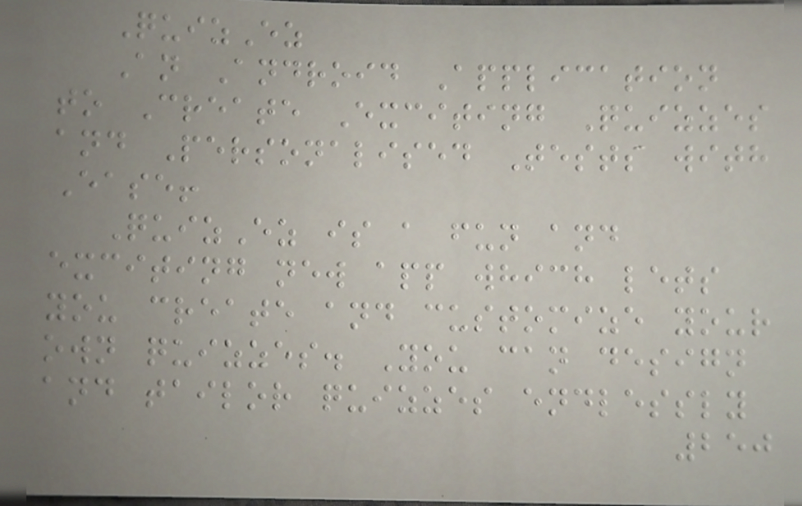QuizEz
An Android Application
to Create Exciting Quizzes
and Personalised Tests with
Ease!
QuizEz is a fun and
exciting new app which lets
you create and customize your
own quizzes. You can design
and tailor quizzes endlessly
250
